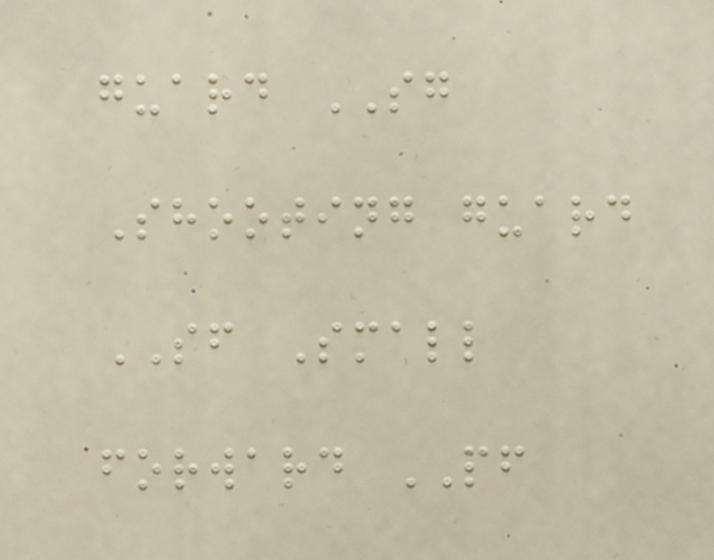guard SG
Shooting guard
SF Small
forward PF
